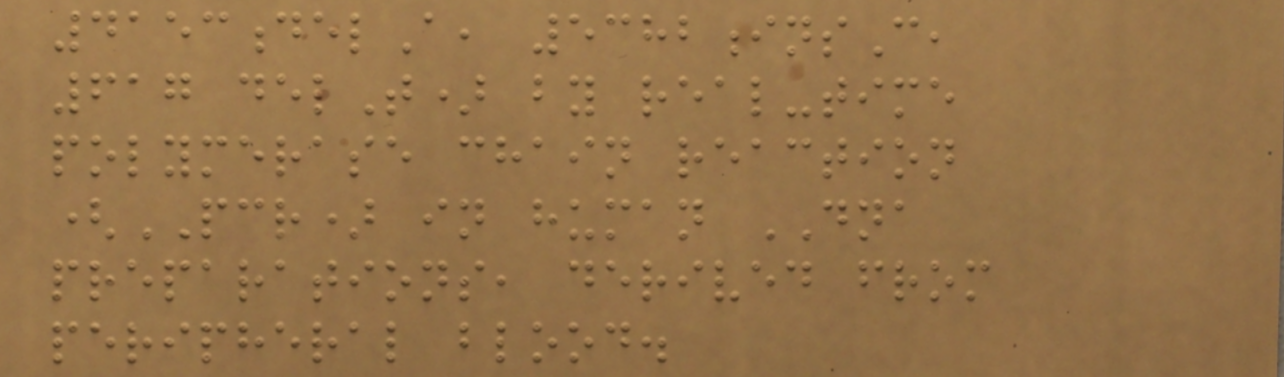4153delA, 5382insC,
617 delT) by real-time
polymerase chain reaction
(PCR) in human DNA
preparations, derived from
peripheral blood.
